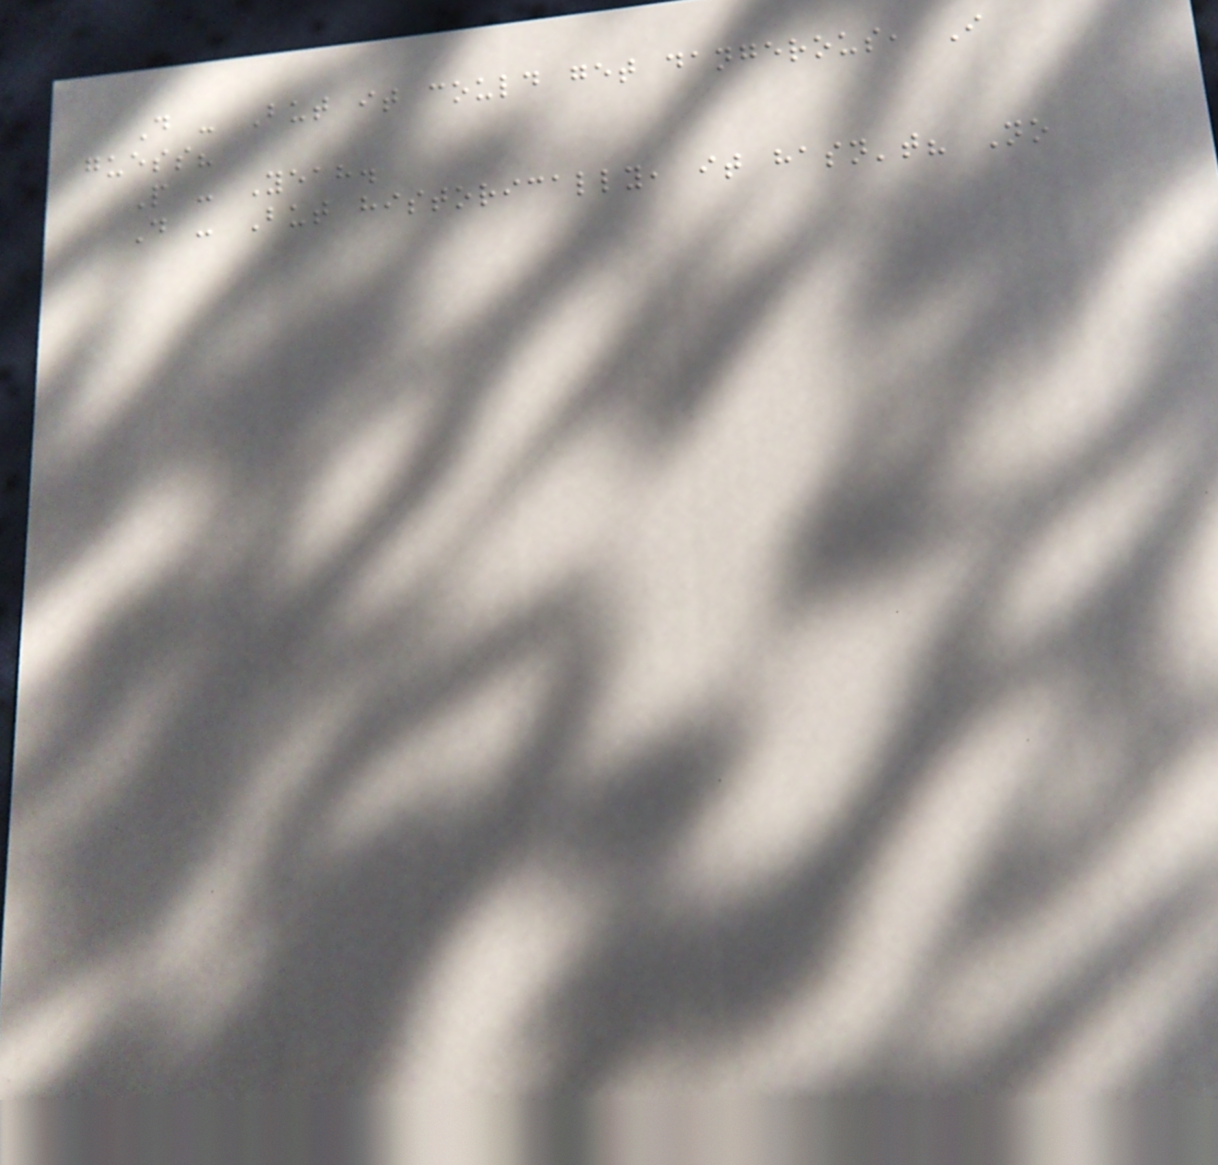D - But it could get dangerous, I
guess?
P - Yeah.
D - But historically, it hasn't? No
